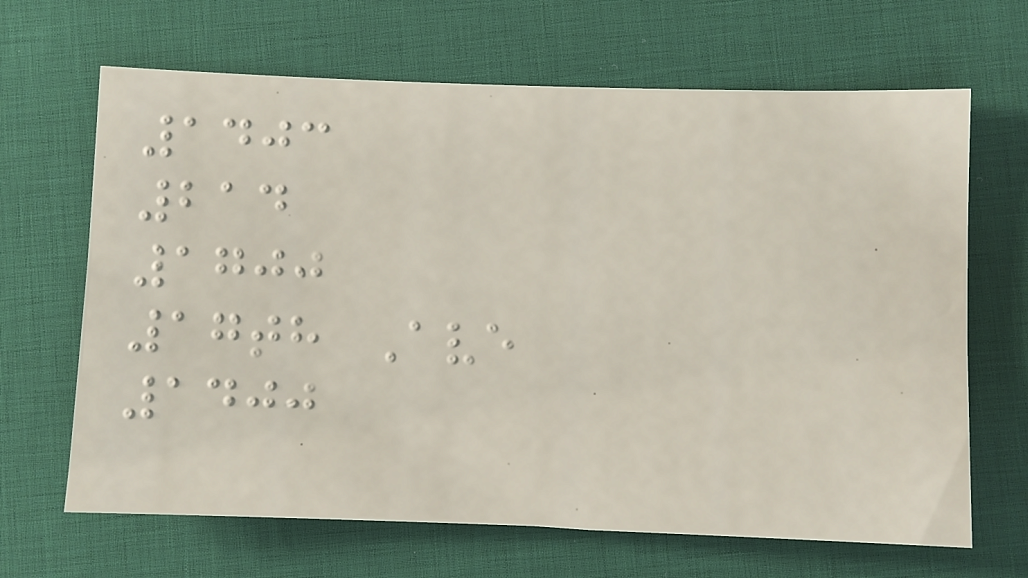1403
214
1700
17th Ave
1400
